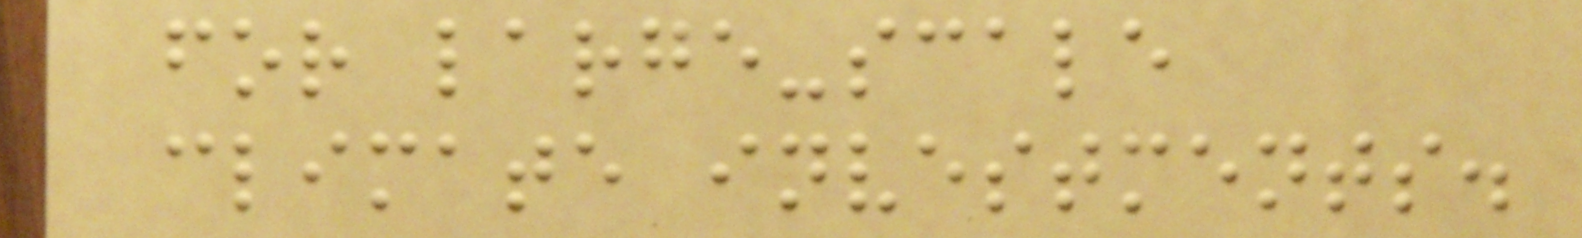for large-scale
climate investments.
